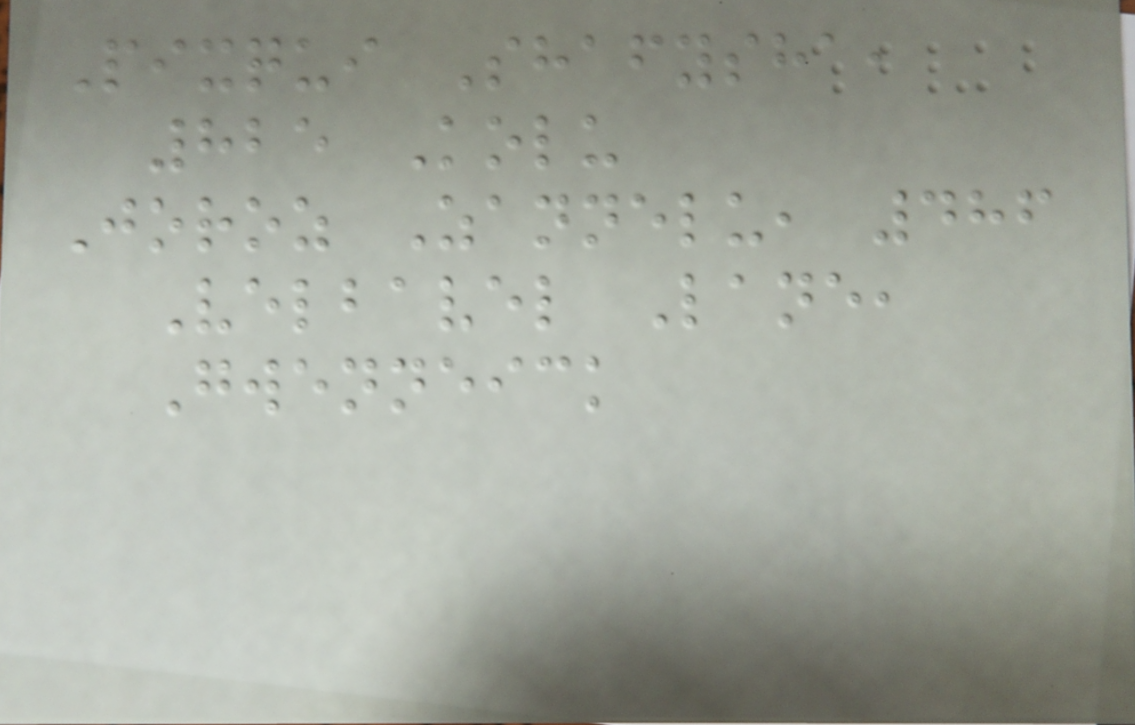Pixqui Shafysha,
825 Kolu
Joroz Zannelu, 486
Velbavel Lane,
Gwenneick
